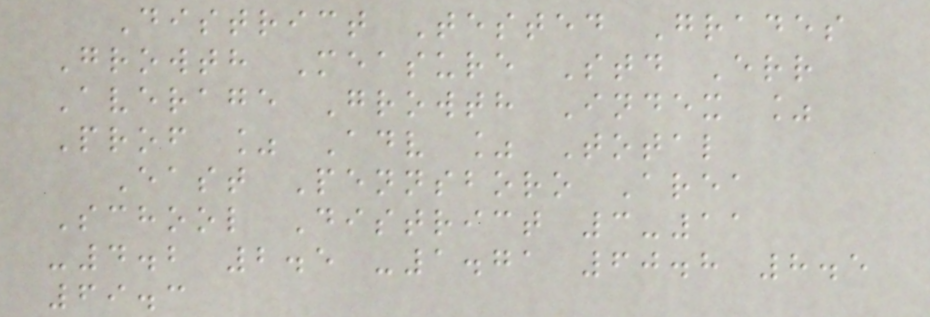District Tested Grades
Growth Measure Std Err
Average Growth Index %
Prof % Adv % Total
East Pennsboro Area
School District 3-11
-4.2 2.5 -1.71 60.8 8.5
69.3
